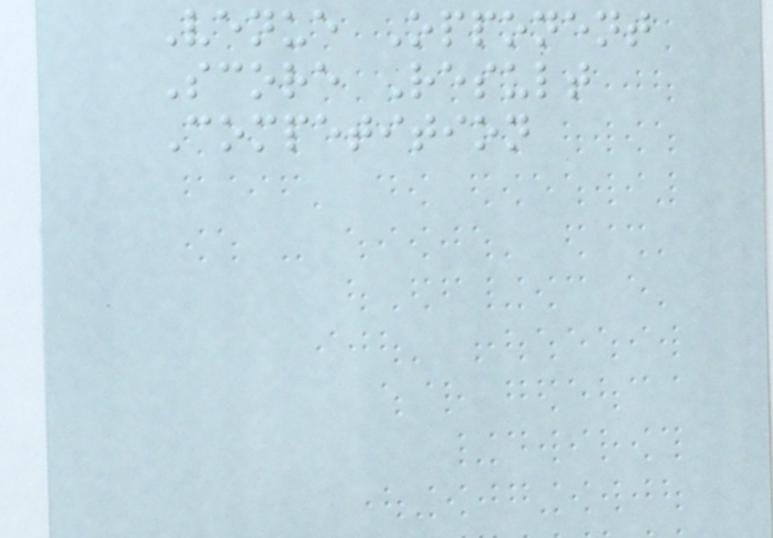Venue Opponent
Score Result
Competition
